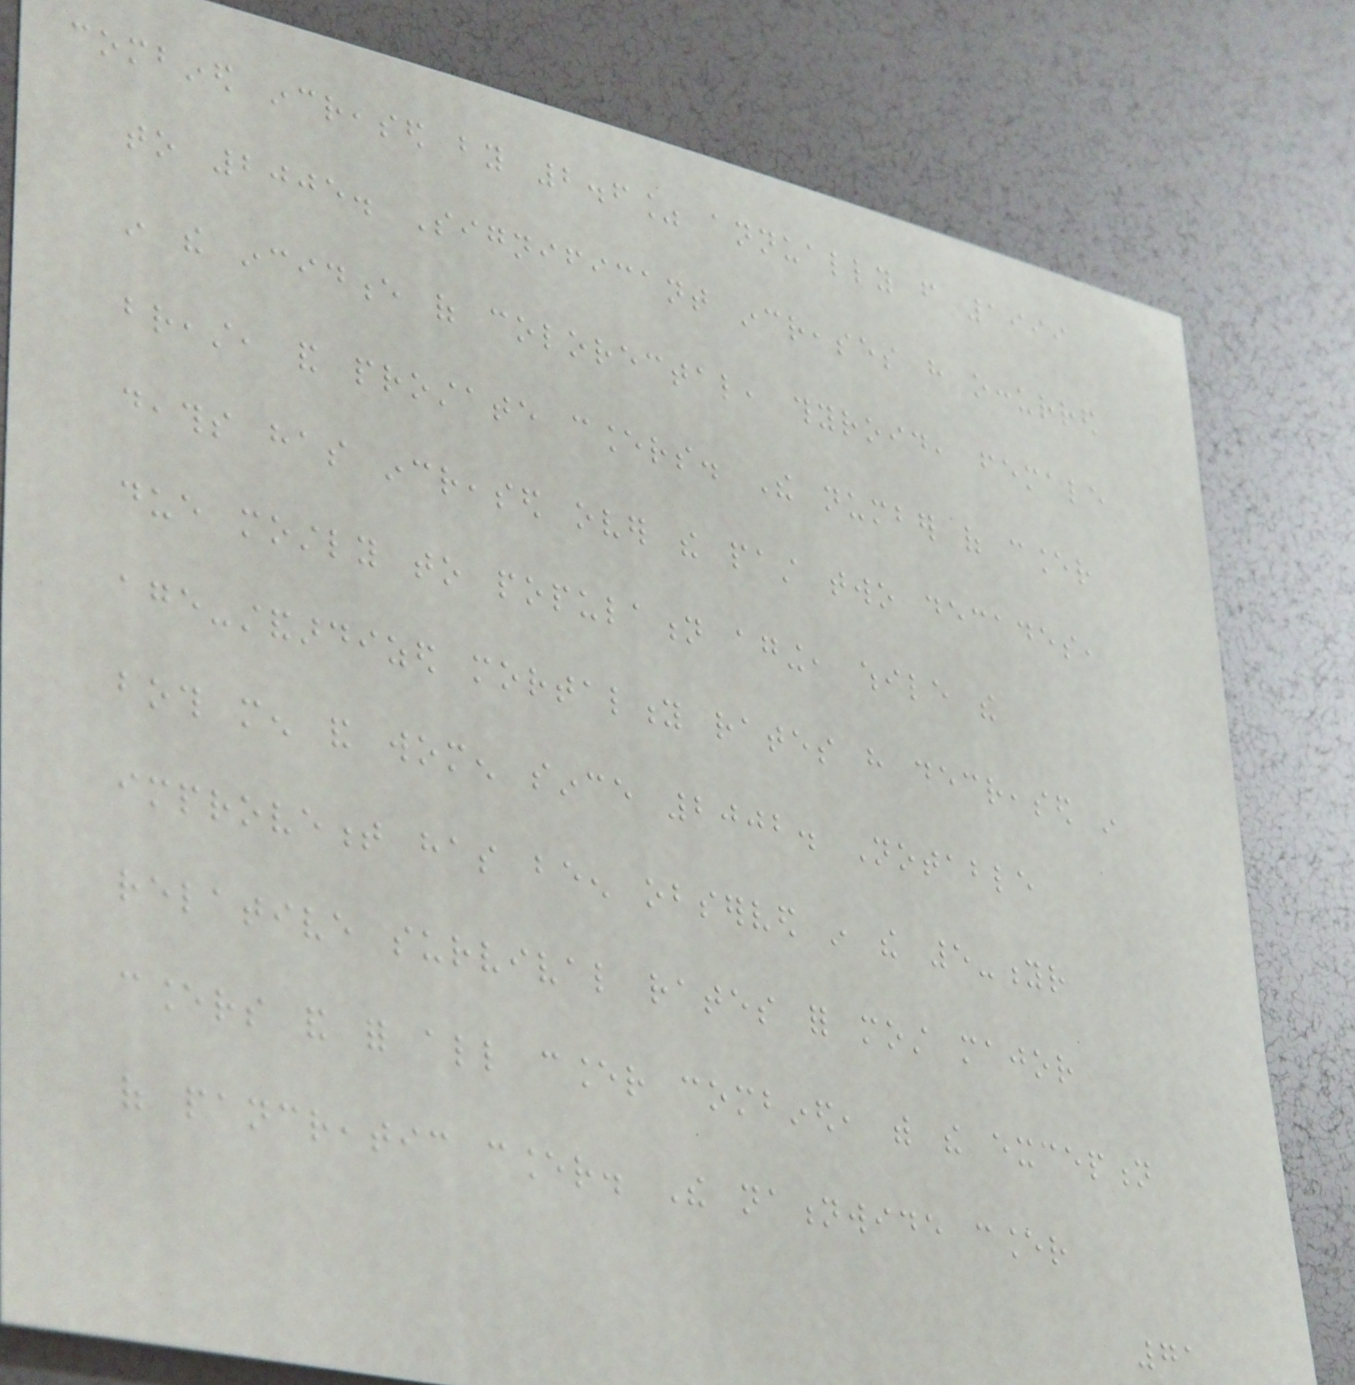combined increased by 2.6% annually from 1999
to 2005. Significant increases have occurred
in the incidence of colorectal, thyroid, female
breast, and prostate cancers. The number of cancer
deaths has increased over the past two decades,
due mostly to population aging, while the
age-standardized mortality rates have decreased in
both men and women since 2002. Notable
improvement has been observed in the 5-yr
relative survival rates for most major
cancers and for all cancer combined, with the exception
of pancreatic cancer. The nationwide cancer
71
